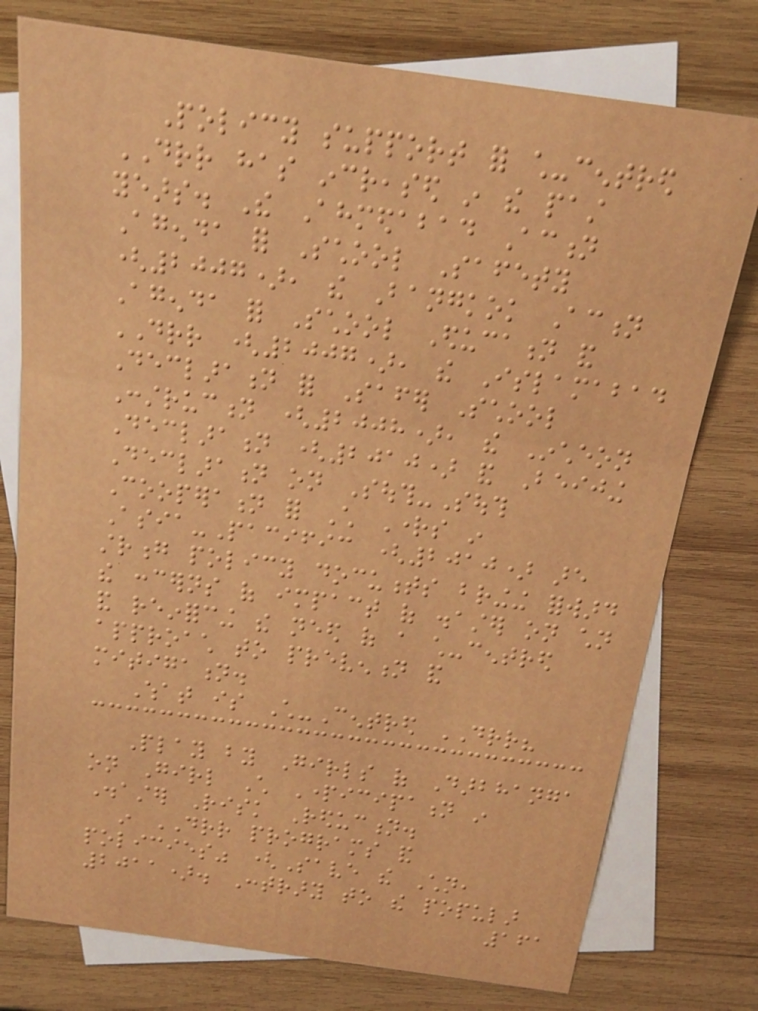Policy support for child-centred
DRR has increased in the past
years. The Ahmedabad Action
Agenda for School Safety
(2007), the Bangkok Action
Agenda for School Education and
DRR (2007), the Islamabad
Declaration for Safer School
Construction (2008), the Incheon
Declaration (2010) and Beijing
Declaration on South-South
Cooperation for Child Rights in
Asia-Pacific (2010) are
strong policy documents bringing forward
the concerns of impact of disaster on children
and reinforcing the need of a child-centred
approach to prevention and
mitigation.
What is Child-Centred DRR?
Play by Girls of Darbhanga
on Girl Child Participation in
Disaster Risk Reduction.
in DRR programs and
policies" (Save the Children,
2011). Contrary to the popular
161
